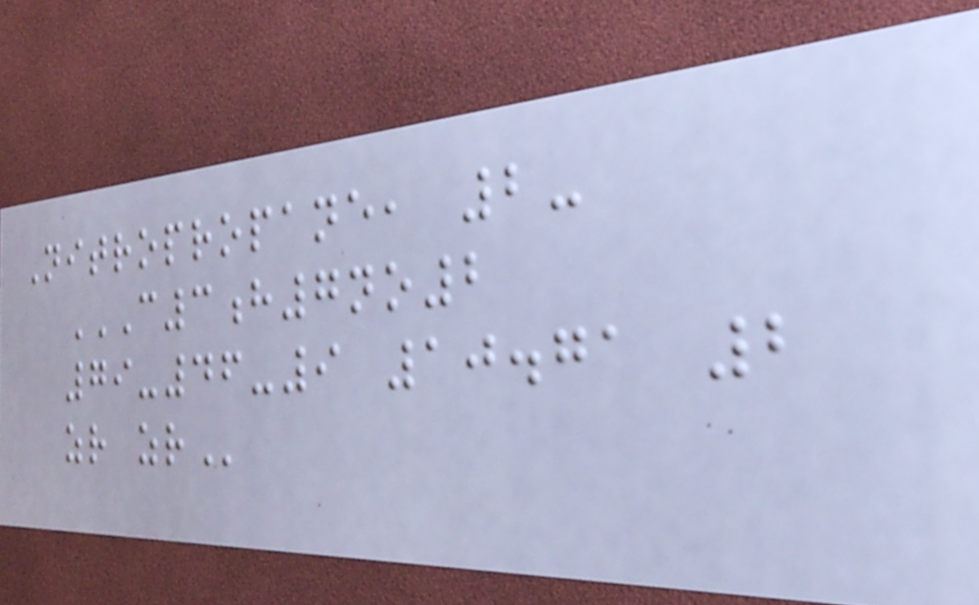Nitropropane, 2-
C3H7NO2
79-46-9 10.71 2
ZR ZR
